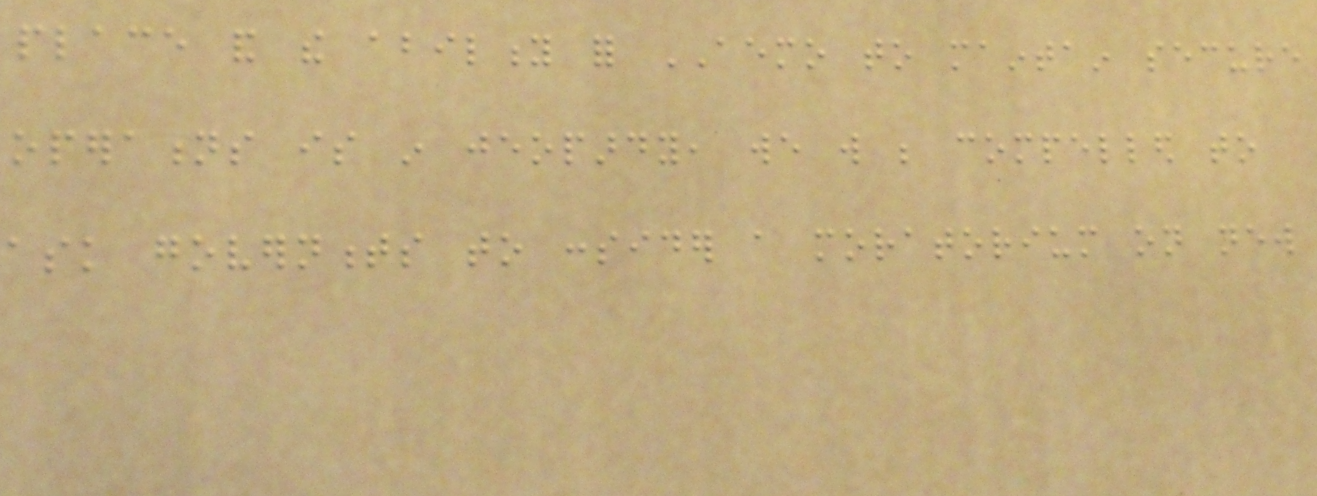place and the ability for AEMO to maintain secure
operations is in jeopardy, we will be compelled to
ask governments to consider a moratorium on new
